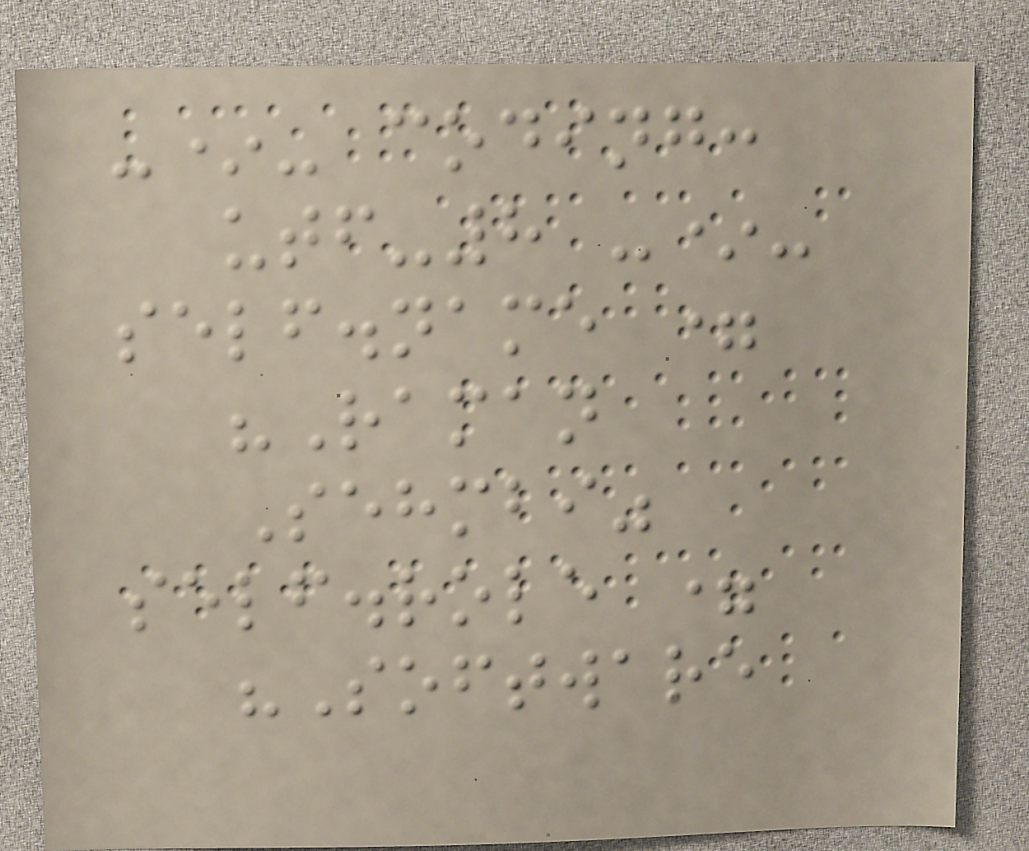-*- coding:
utf-8 -*-
self.name =
"Raman
Sehmbi"
self.role =
"Software
